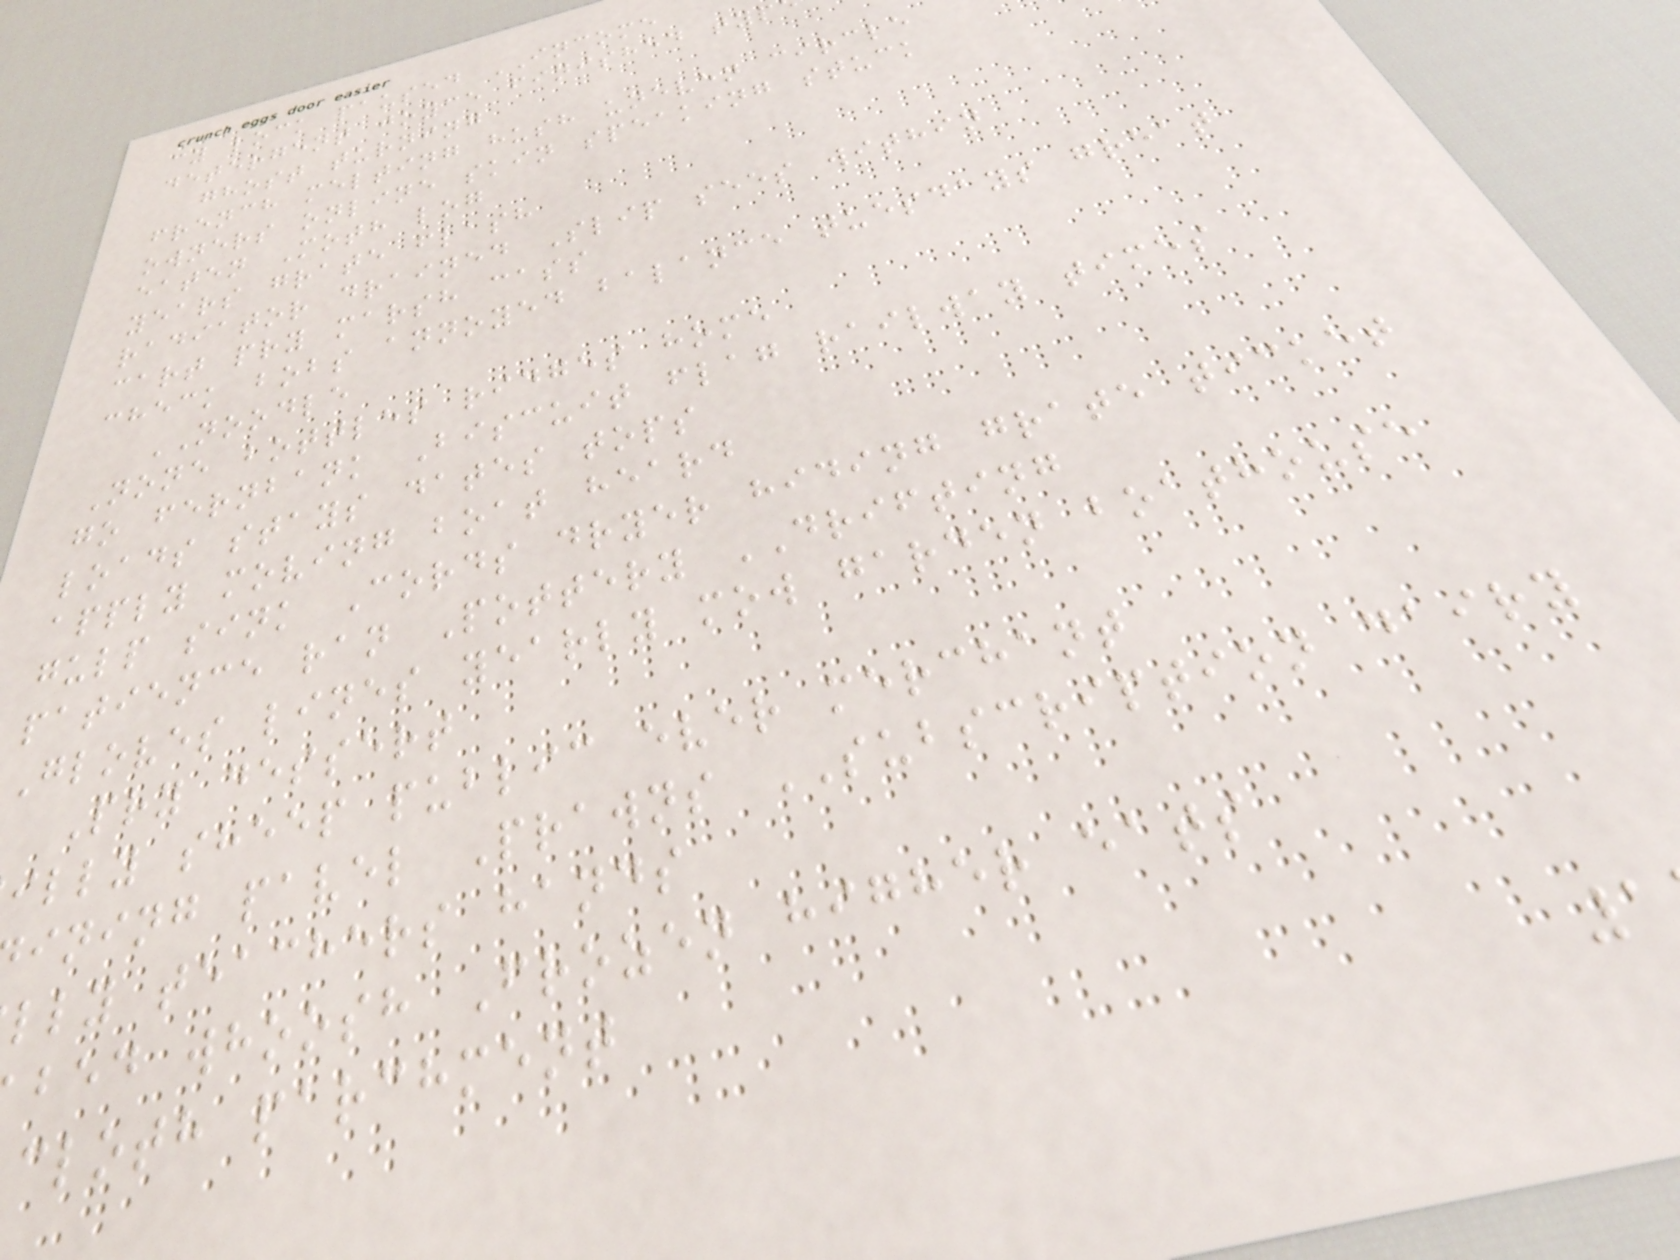cy lock paused INCOME
detergent joyce finished typ
ghost turning
french melting hush uneven circle
owners online skin speaking stuck
eaten Moth log
years grate flash
radiator drained Slip sees within
cart pry marsh cass
check bobs annoyed balance tuesdays great
NOODLE
None bottles ridges home
go fernbank Biscuit flag railway times
loads stays dates tops
apply moving boat heard
gulp sink Cords dryer hiding grate ticket
patience ran Pottery DRIFTING
Gloves lines yearly mow garden boathouse
Pry dessert
illy sheep public ever merchant
ining pavel Prawns SUBSCRIPTION dairy
lly teachers hands
bed whoosh Frozen higher eats
cloth parchment
